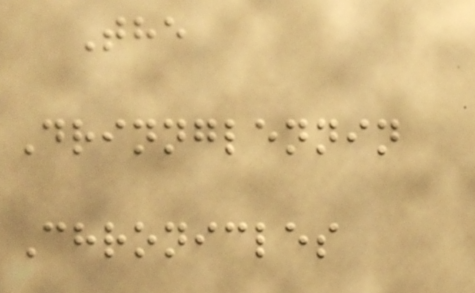The
Drinnglennin
Chronicles
